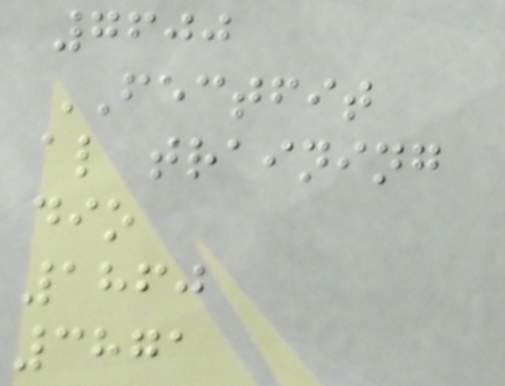7600
FECTFIT
al training
dio
1860
3871
